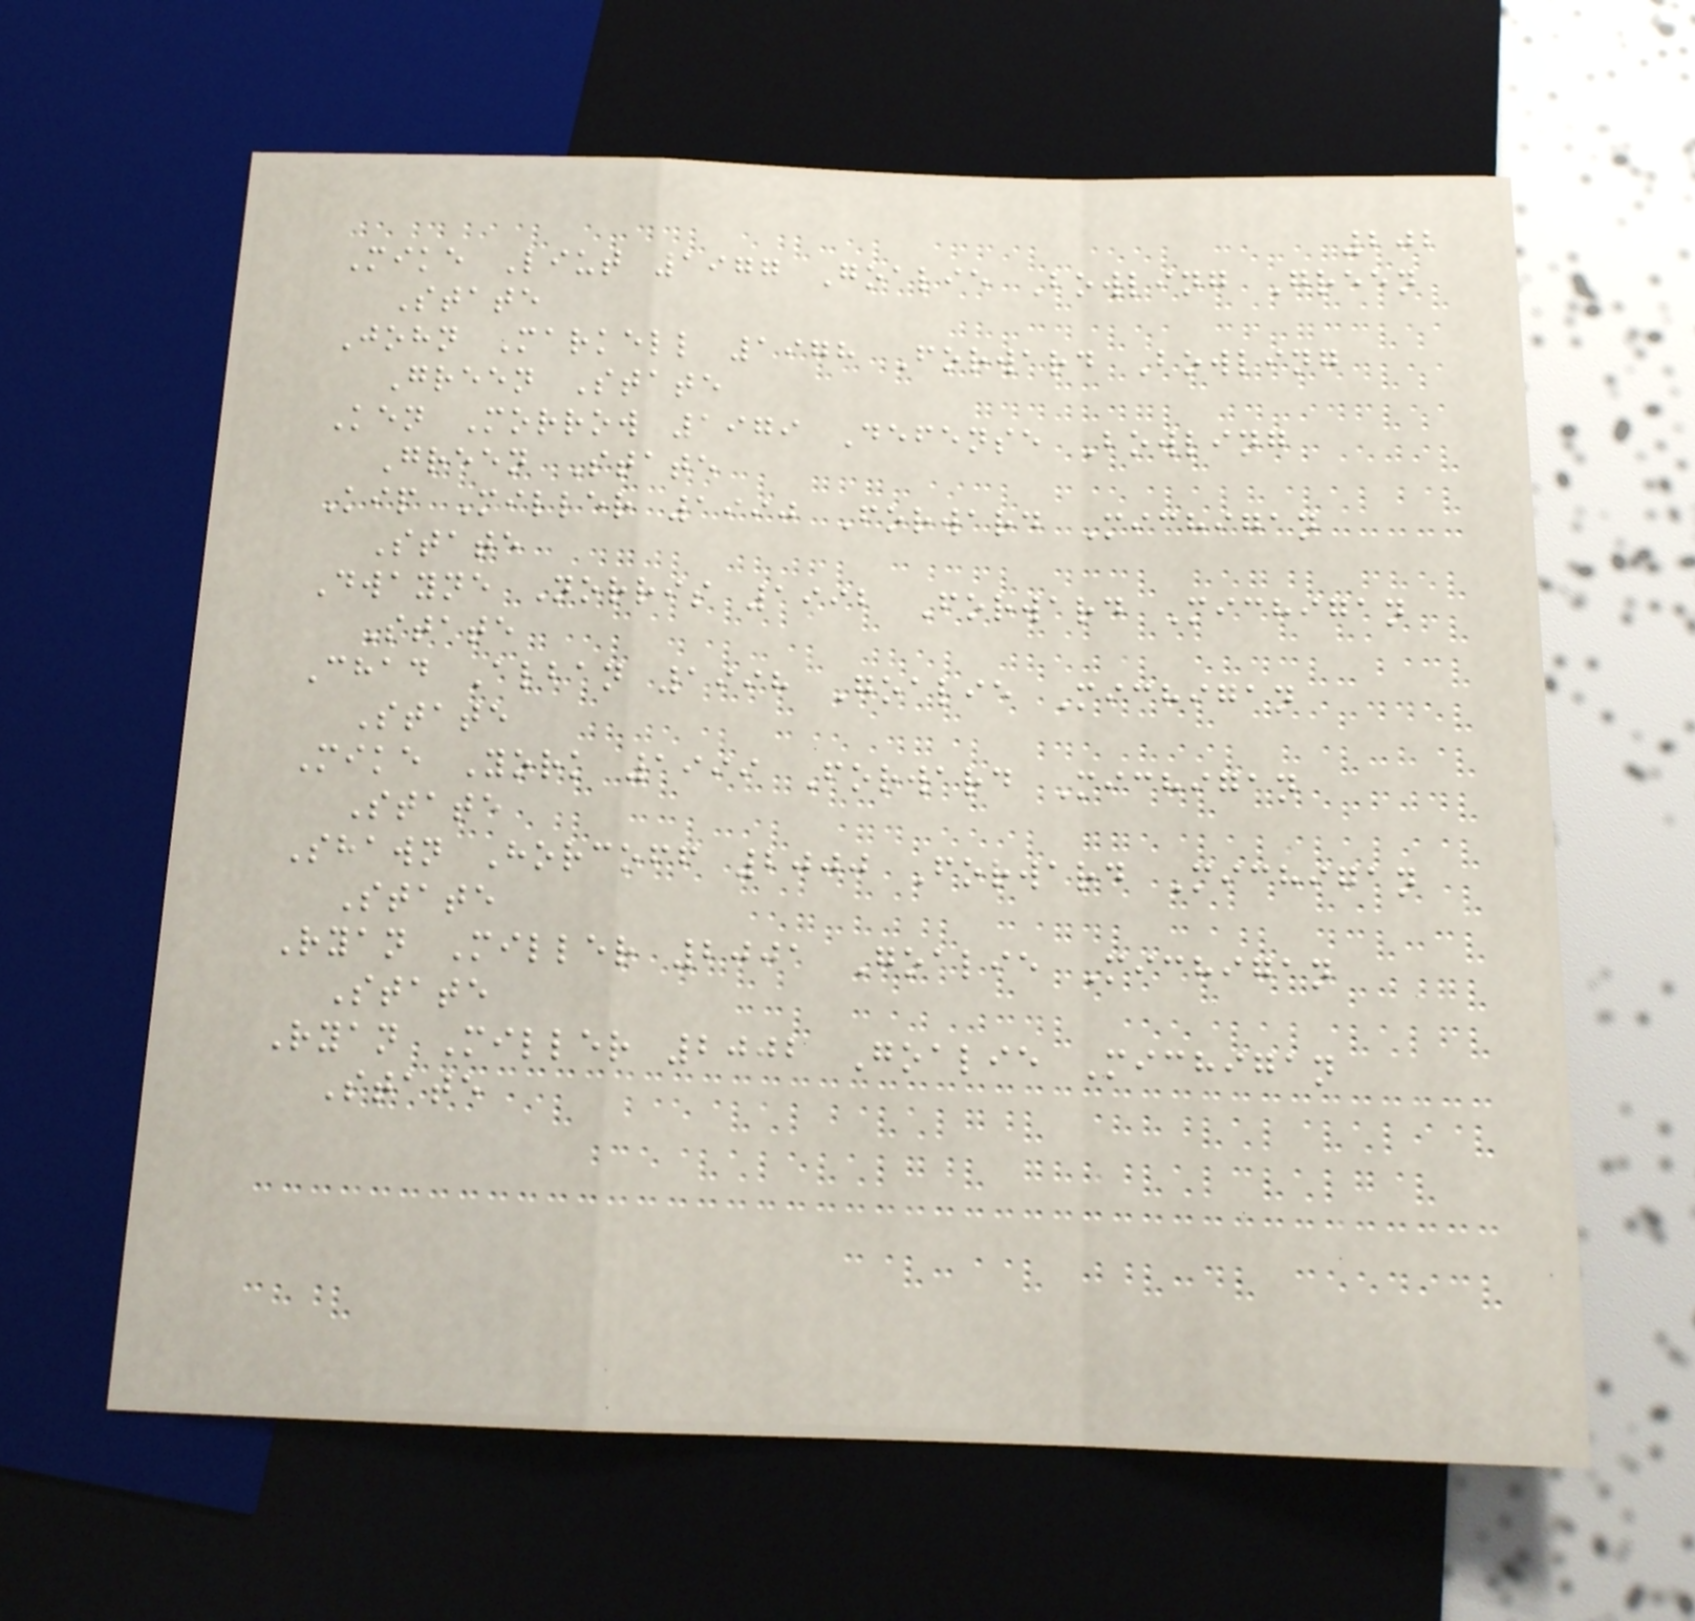202
Mike Liut 1977 Goalie Bowling Green
State
John Markell 1978 Forward Bowling
Green State
Ken Morrow 1979 Defense Bowling
Green State
Kip Miller 1990 Forward Michigan
State
Dwayne Norris 1992 Forward Michigan
State
Chad Alban 1998 Goalie Michigan
State
Mike York 1999 Forward Michigan
State
Shawn Horcoff 2000 Forward Michigan
State
Ryan Miller 2001 Goalie Michigan
State
Ryan Miller 2002 Goalie Michigan
State
